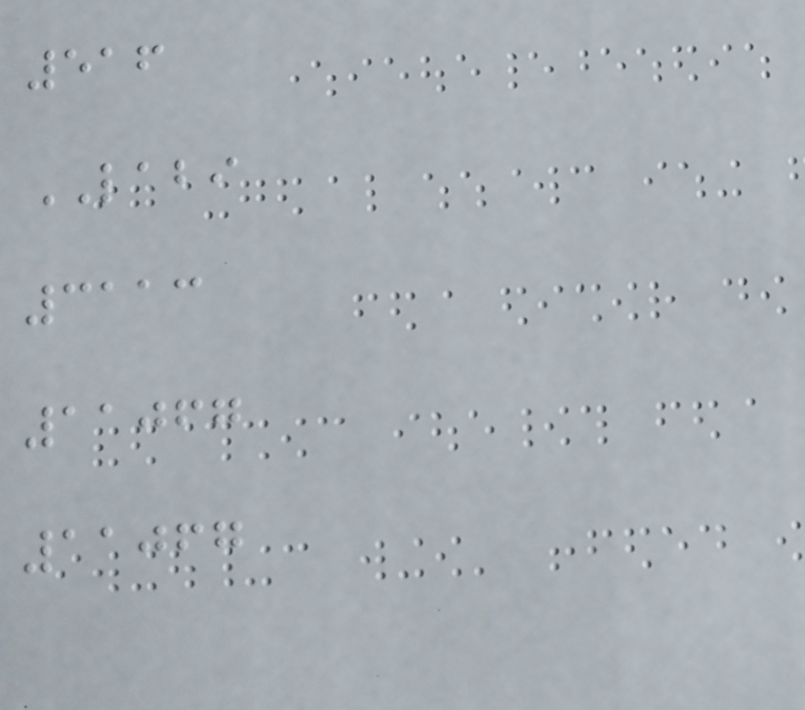516
LABI
3113
11067
11067
